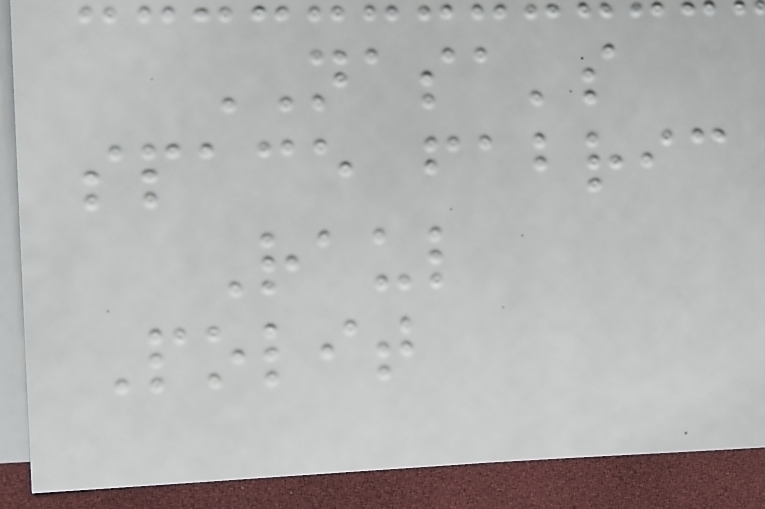NASA's
space fabric
Raul
Polit
